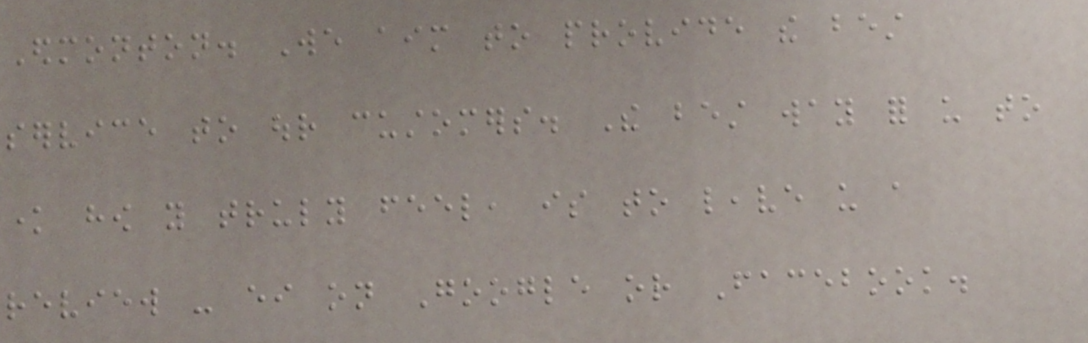Edmonton. We aim to provide the best
service to our customers. The best way for us to
know how you truly feel, is to leave us a
review - either on Google or Facebook.
